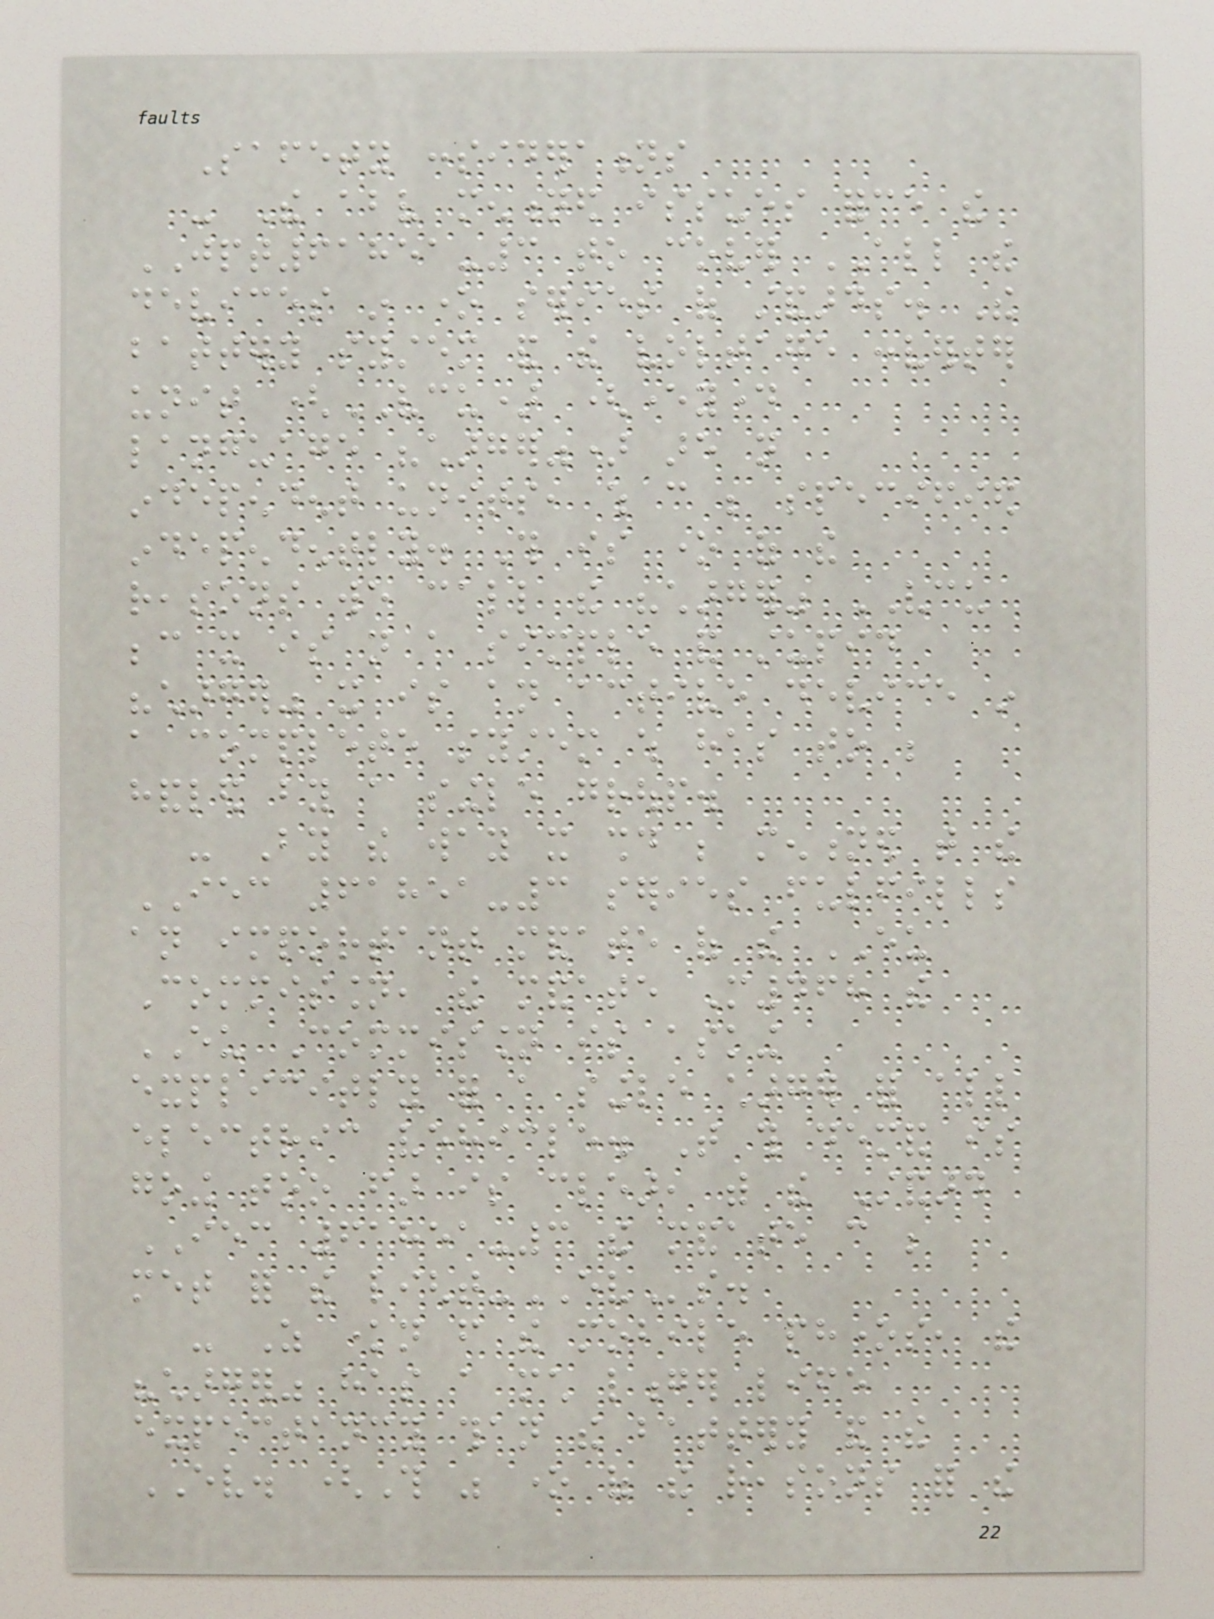Safety considerations
- The above mentioned issues force the
JPT61851-3 to cover ALL the
devices in one series of standards. The
battery system and the voltage converter
unit (VCU) (everyday
language "charger") are not
independent units, which can be specified
independently. This is one of the
reasons we call the "charger" VCU
because it is not a simple and stupid
"charger" it is an active device in
a complete system which has to be
handled by a single group.
- By the way it should be mentioned that the
IEC 61851-3 series fulfills
an important mandate of the EU
Commission, the mandate M468 the
EU Commission is asking
explicitly for a single charger for all
electric vehicle. That this demand is
going too far is clear, with the Standard
IEC 61851-3 the mandate can be
met for the light-EVs.
- As known from the mobile phones, the
"charger" has a much longer life
expectancy than the battery and the
EV. (This was one of the reasons for the
